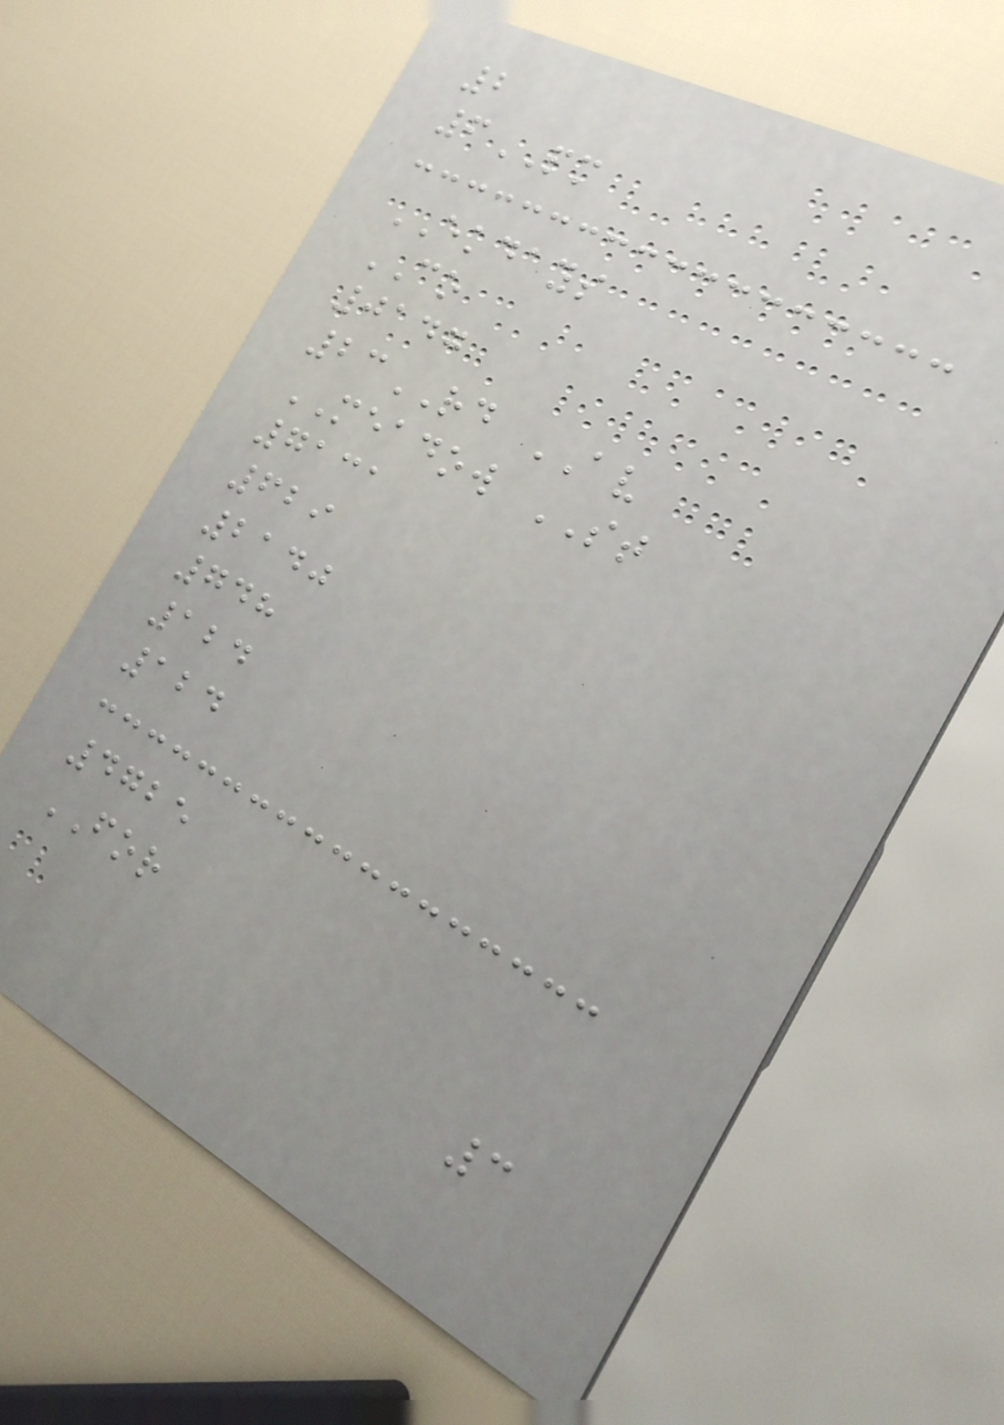2
6PM
EKDAYS
CO
0147
23RD AV
MEADOW ST
7131
629
2140
748
124
124
4725
FOR
3
